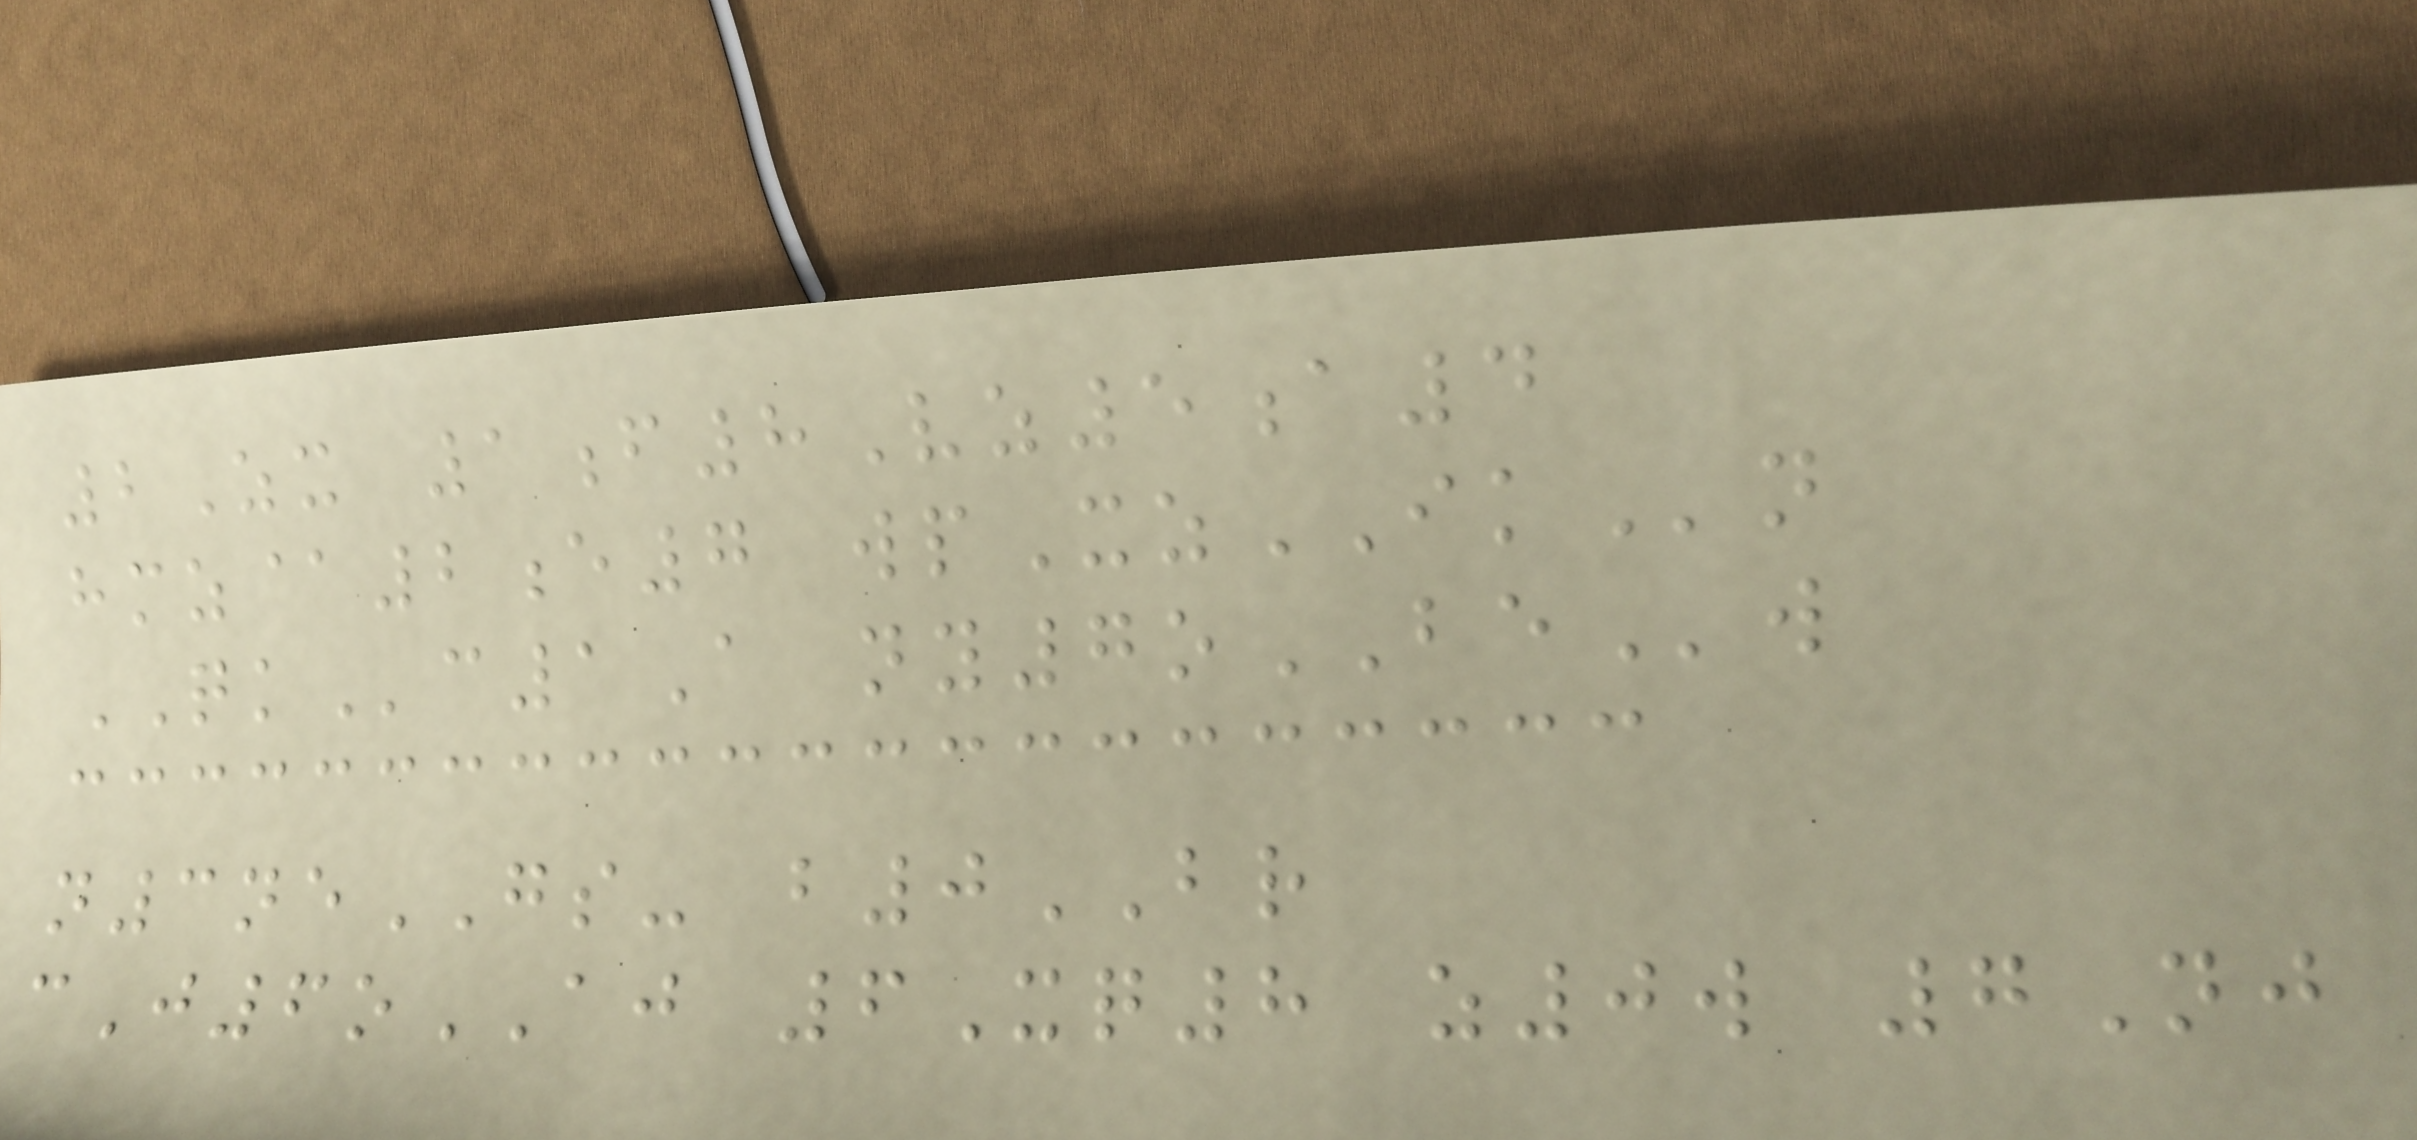2Zx 1f8Vz5a4
hmz@2e7 wpXzIKn
QKc1A ny7oBEw
n3neGS- b0BR
cJ6oAJ 6Xq8 z0w 7Nj
